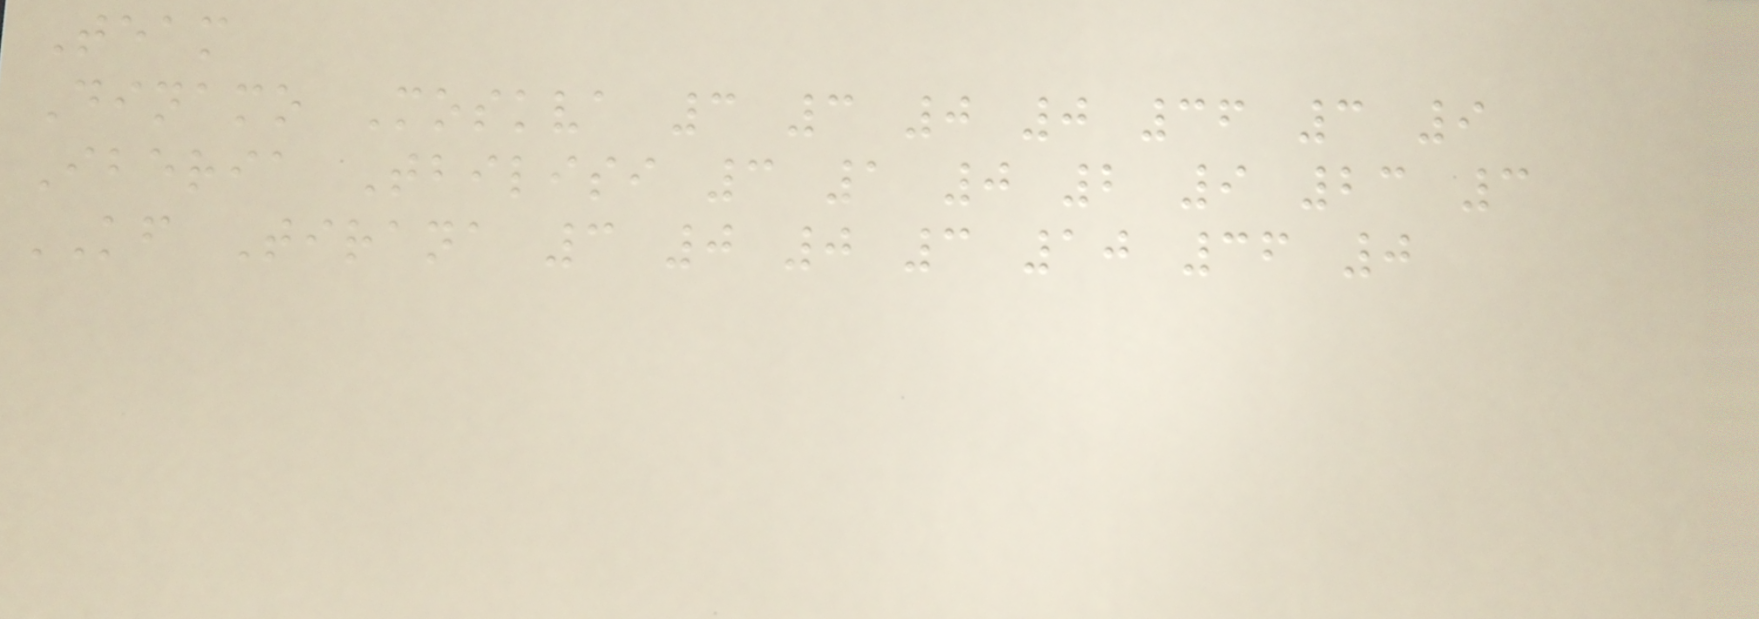Team
Dinamo Moskva 3 3 0 0 36 3 9
Iberia Tbilisi 3 1 0 2 9 23 3
KF Tirana 3 0 0 3 10 36 0
